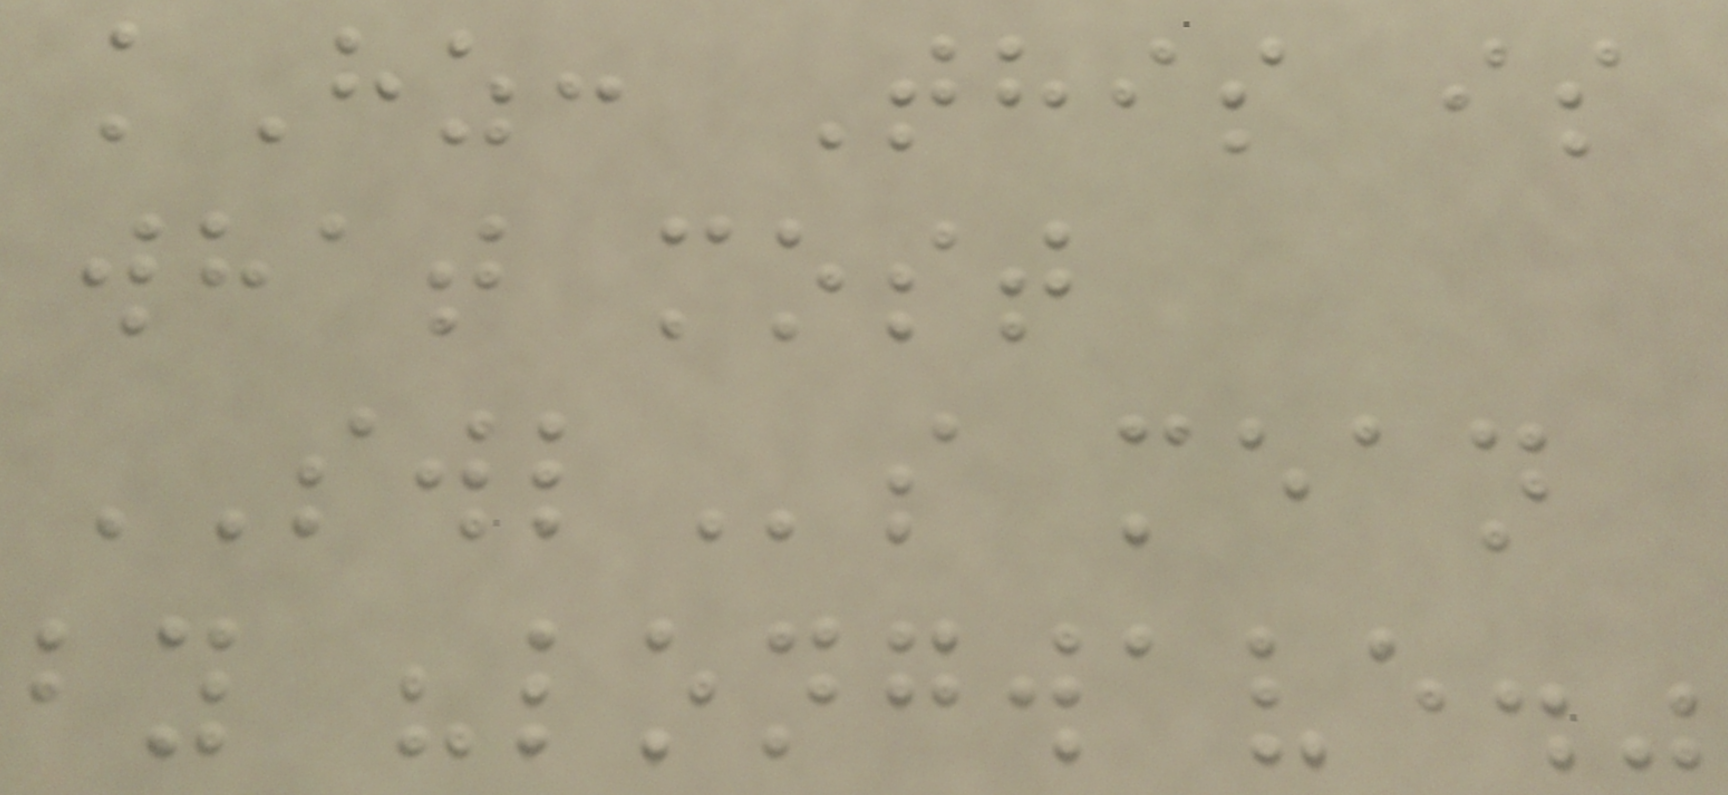kHz: This is
what most
SWLs mean
by "longwave."
